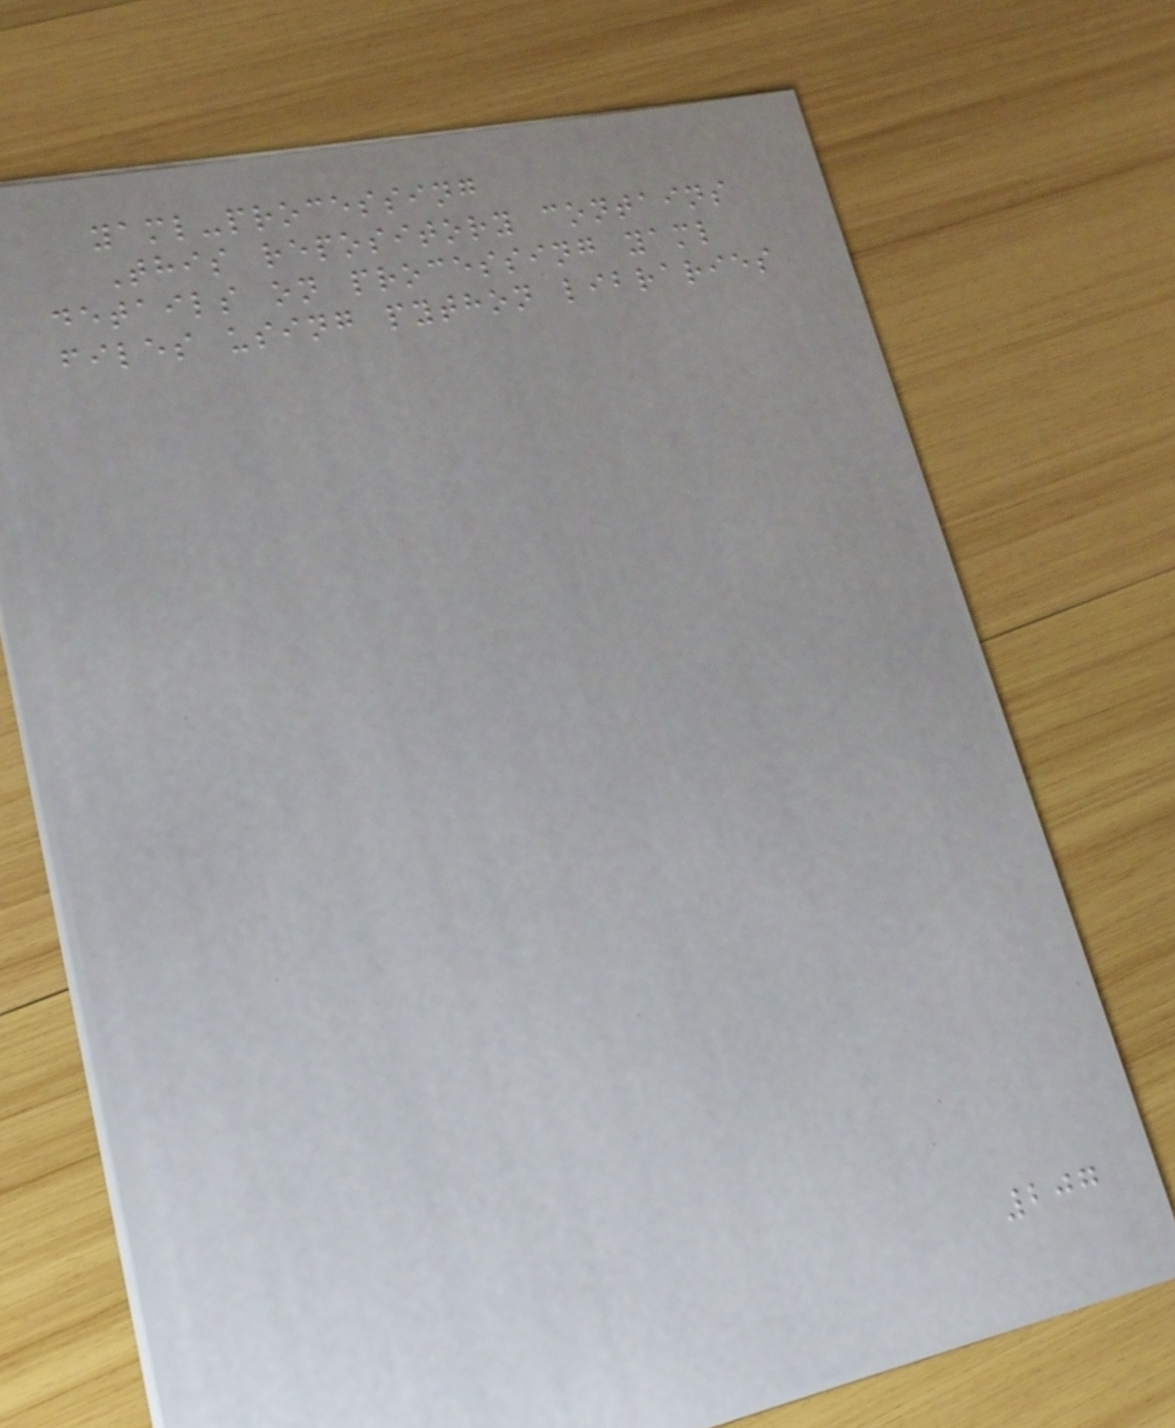yaml-processing
This repository contains
details on processing yaml
files using python libraries
207
